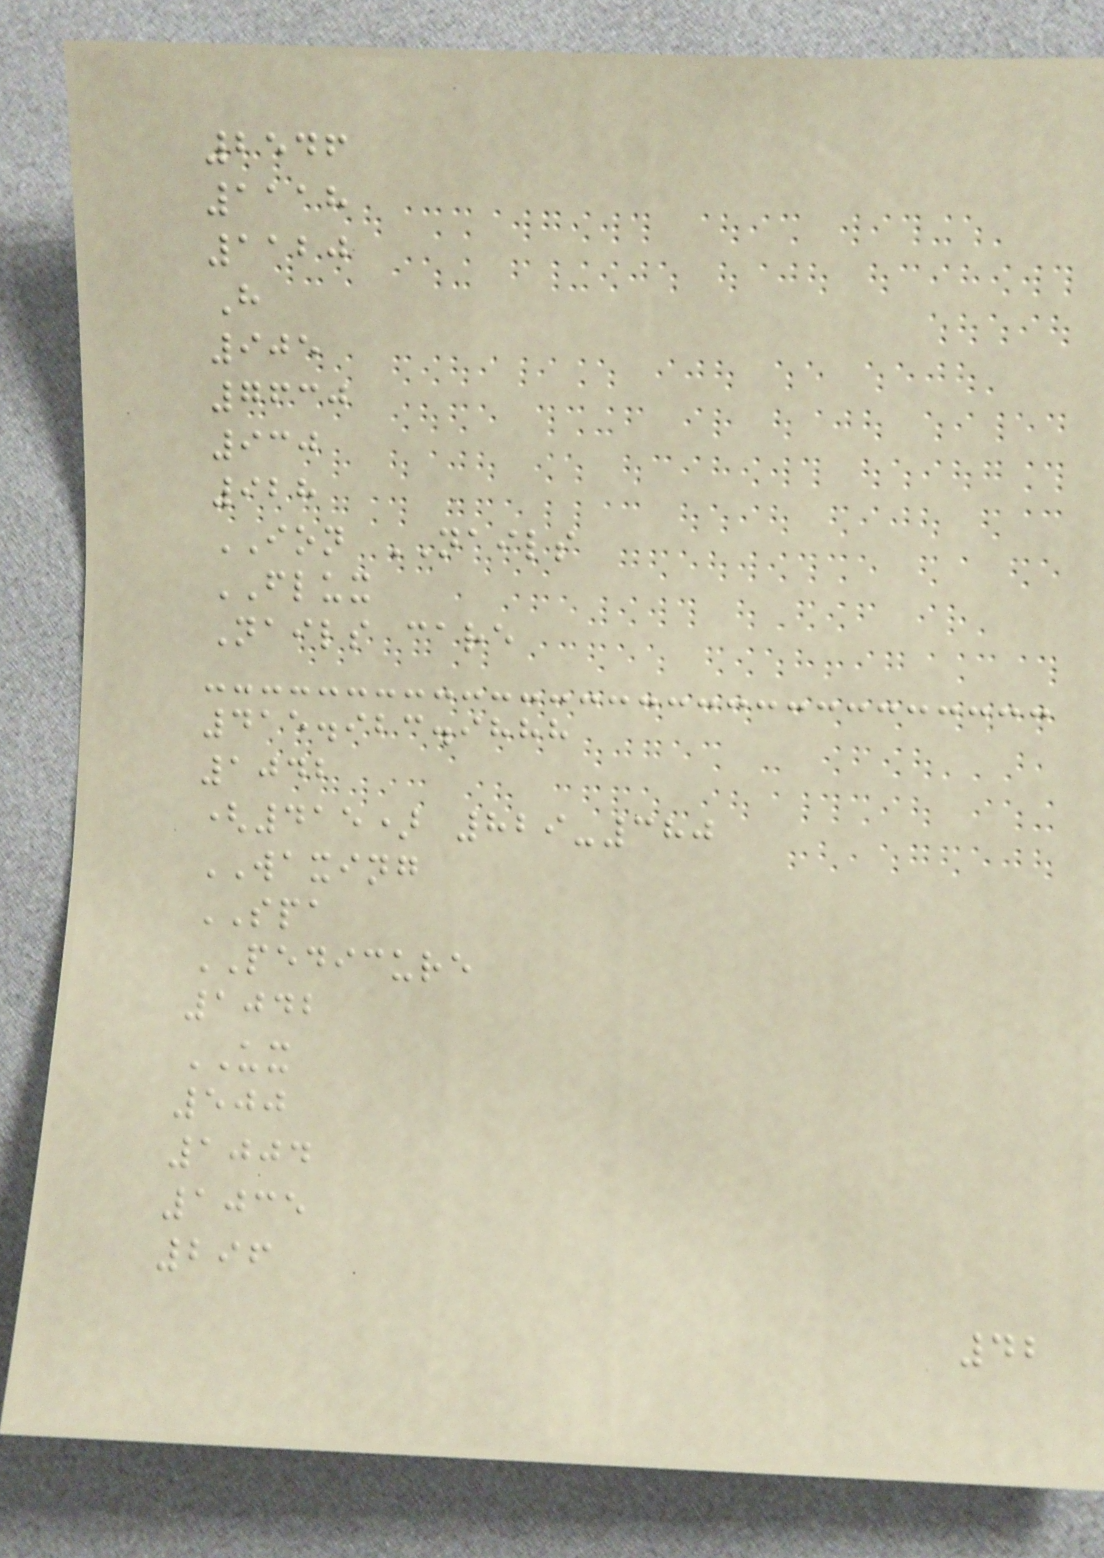2546
1118
1120
H
905
7630
930
928
ION NAILS
FLUX
Nails care
415.923.9888
1042
(415) 829-380
WAXING
SPA
PEDICURE
1042
UX
500
1004
1035
296
42
